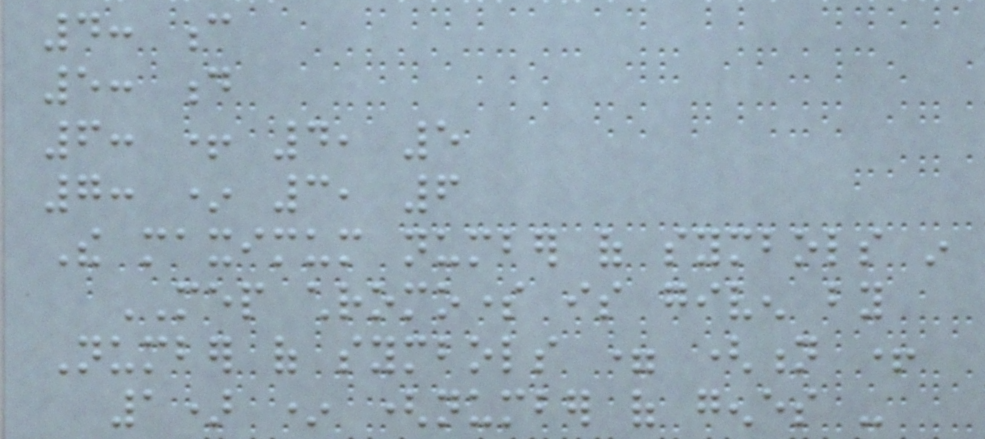4: c
5: d
6: + 4, 5
7: * 3, 6
The maximum number of symbols in
MEP chromosome is given by
Number of symbols = (n +
1) * (number of genes -
